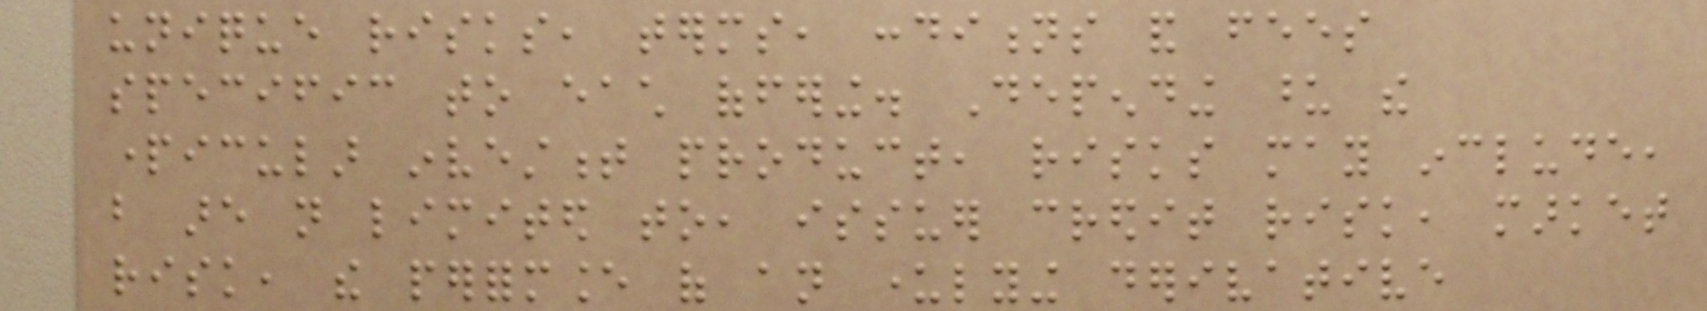unique risks, terms, conditions and fees
specific to each offering. Depending upon the
particular investment product, risks may include,
but are not limited to, issuer credit risk, market
risk, the performance of an underlying derivative
